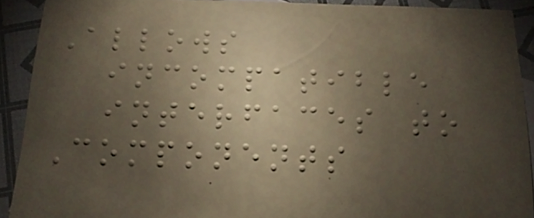Allows
incompatible
interfaces to
Components
